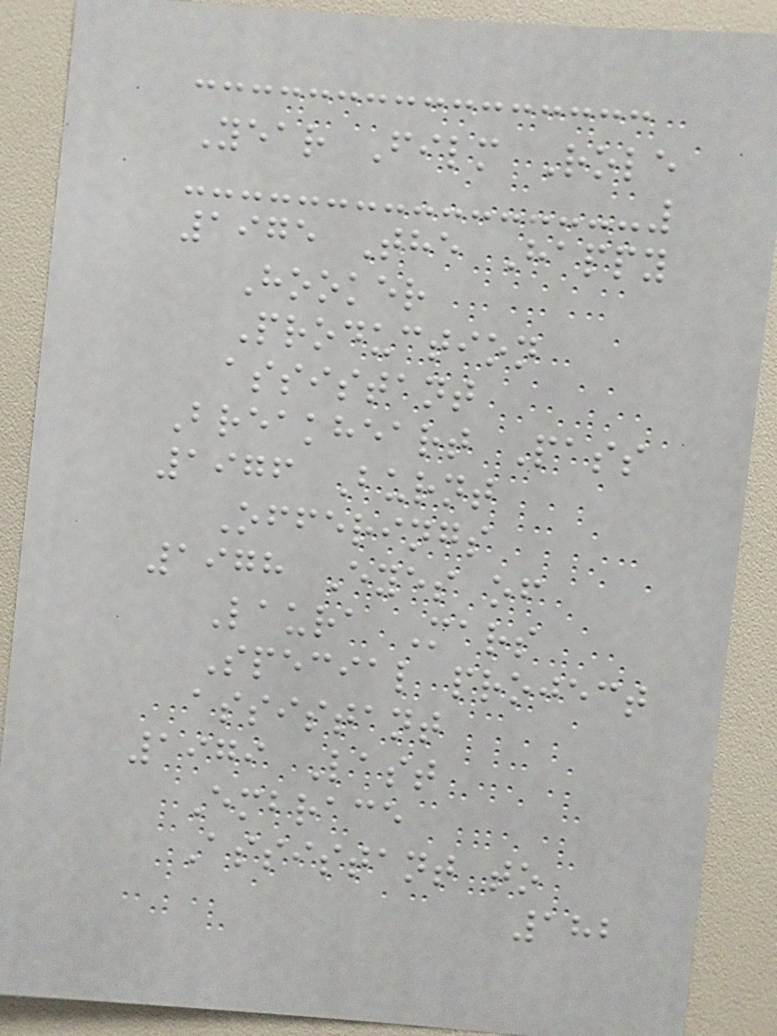Year Film Role
1975 The Happy
Hooker
Production
assistant
Breakheart Pass
1976 Burnt
Offerings
1978 Eyes of
Laura Mars
Special project
assistant
1979 Last
Embrace
Assistant to
182
